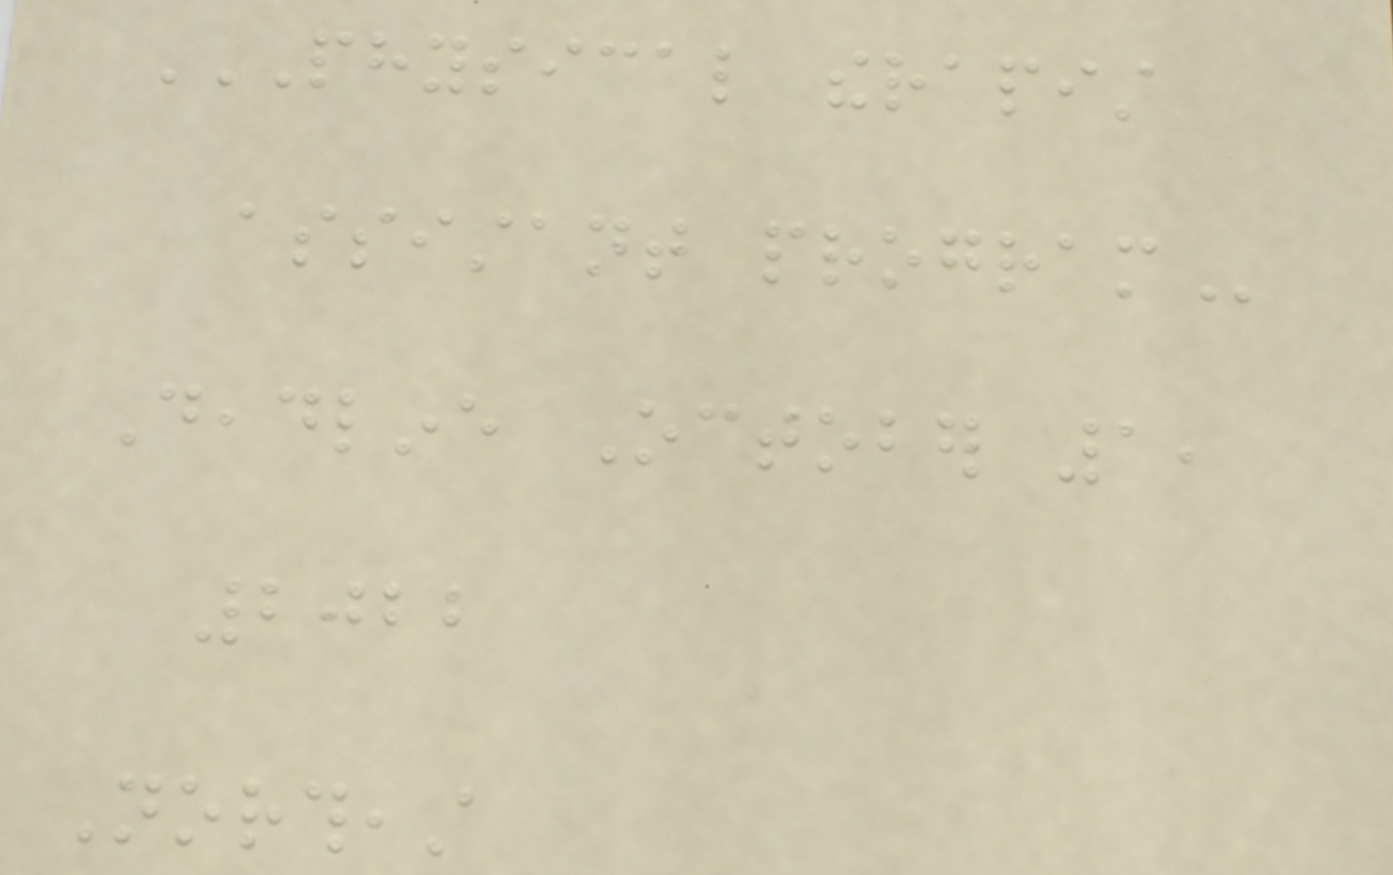PHYSICAL THERAPIST
ASSISTANT PROGRAM
Deadline October 1,
2022
Northeast
